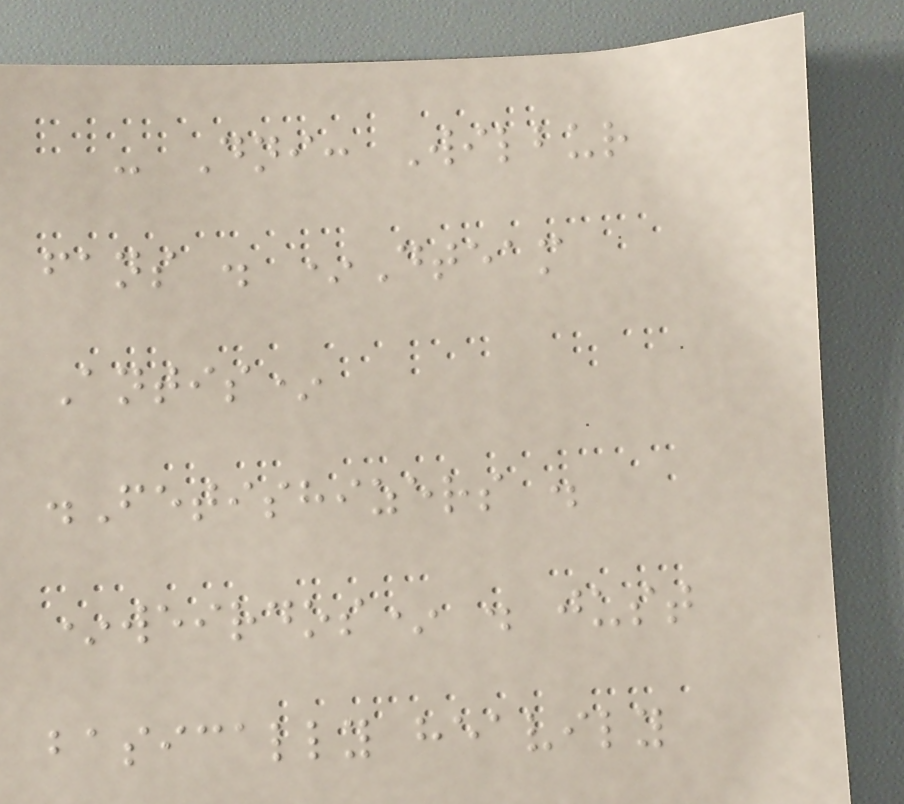- Dni: Wilbur
fans . *Dteam
Antis*
.Fetishizers .
*weirdos* . just
basically heavily
